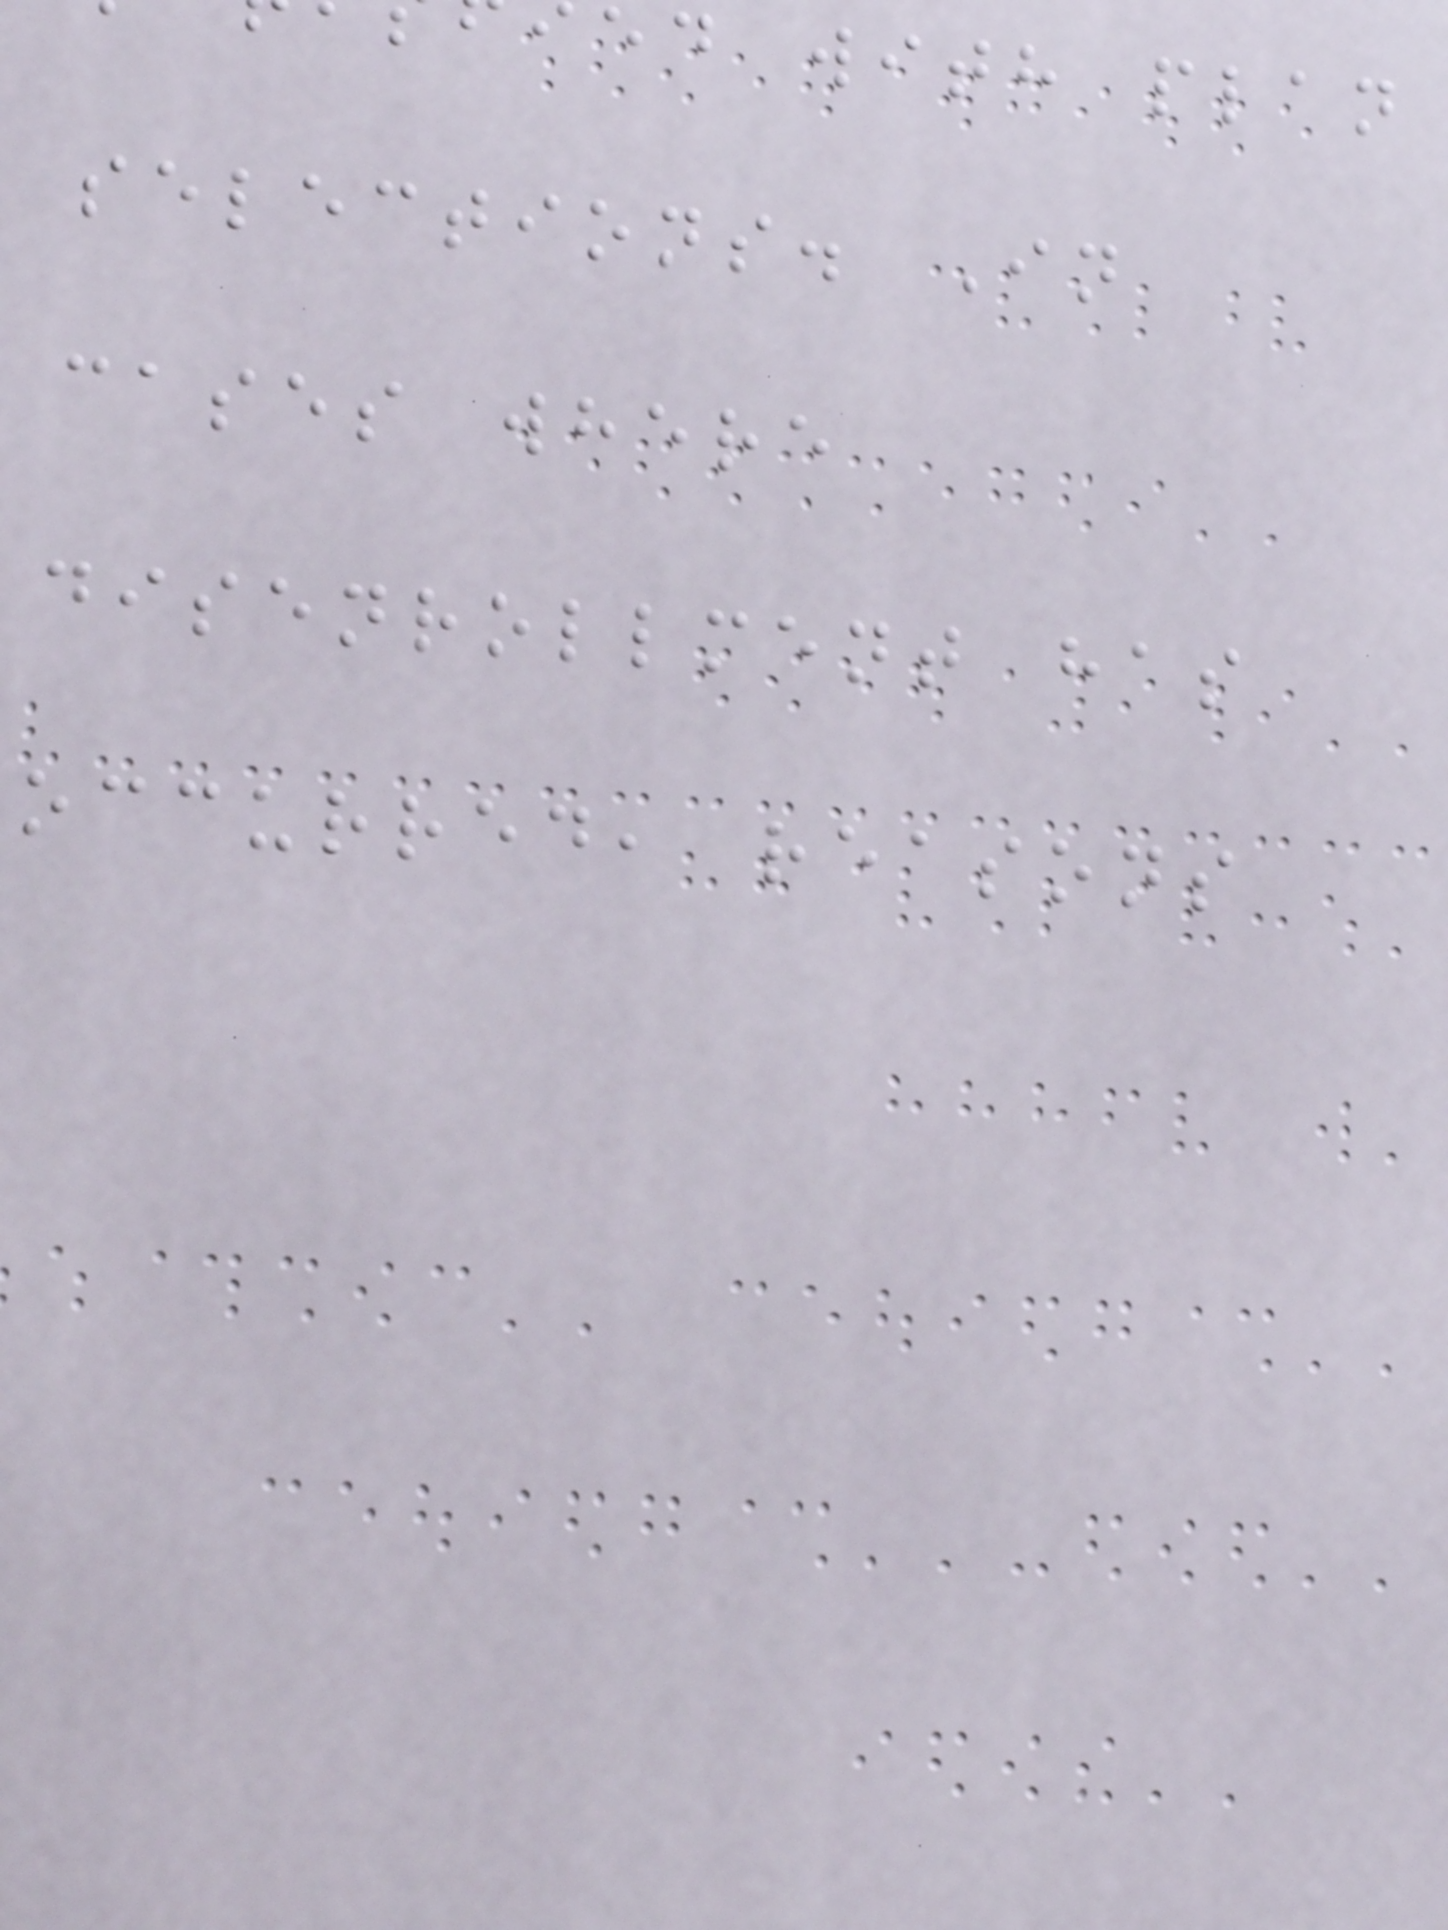ed with plan
selections. In
cases where
disenrollment has
occurred, reasons
